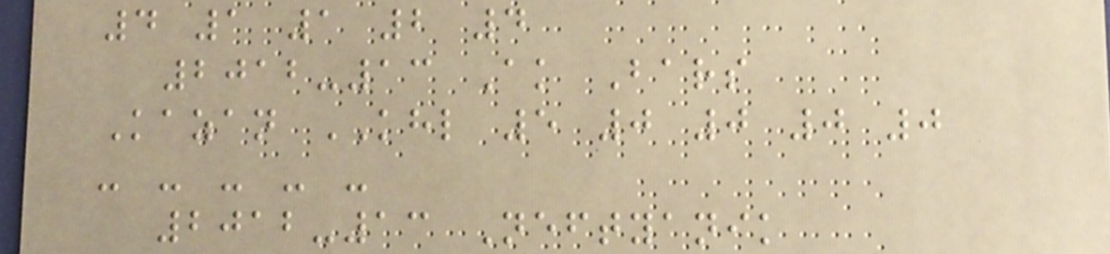4 1 1 2 4
2012-13 Ak Bars
Kazan KHL 5 0 0 0 0
- - - - -
2012-13 Neftyanik
